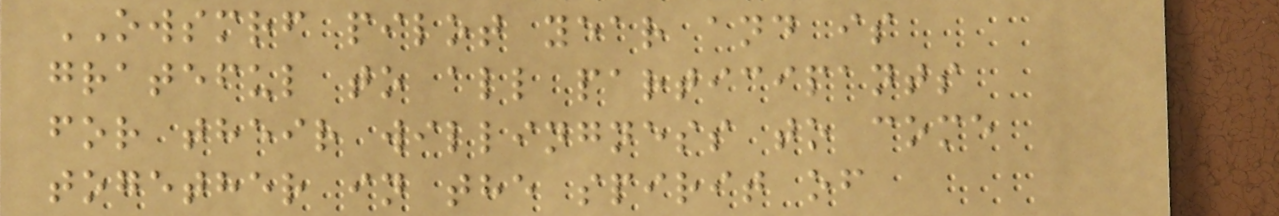OWSMRF pilot year and is
grateful to all participants
for their willingness to come
together in the spirit of
